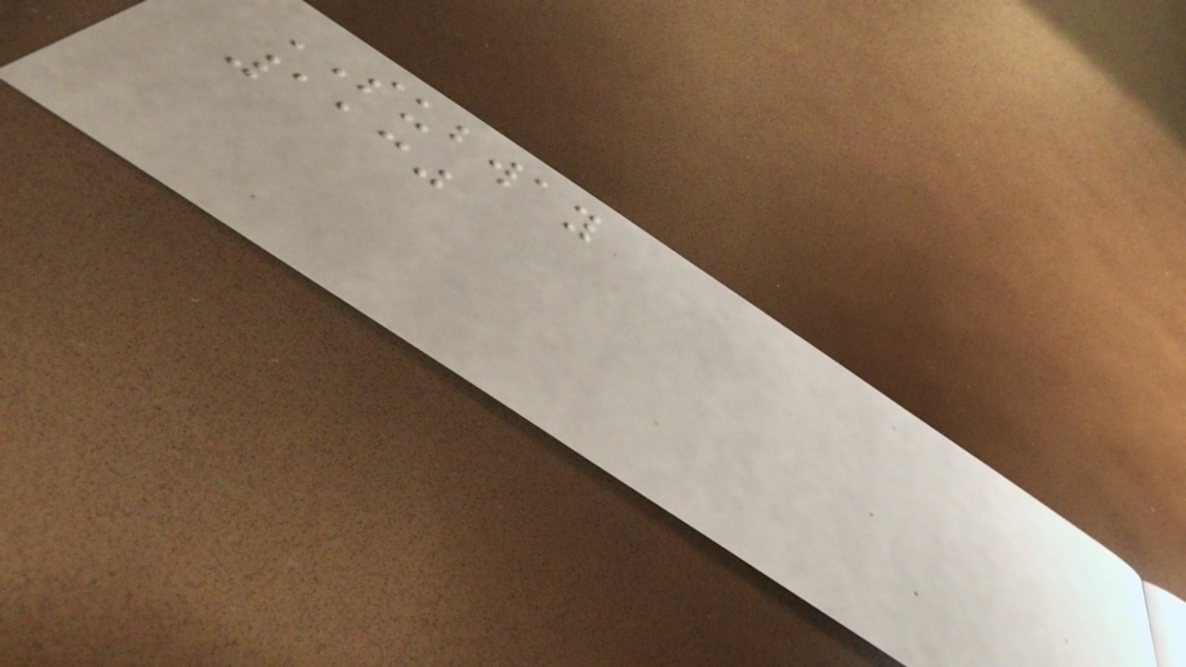SUBWAY
1130
